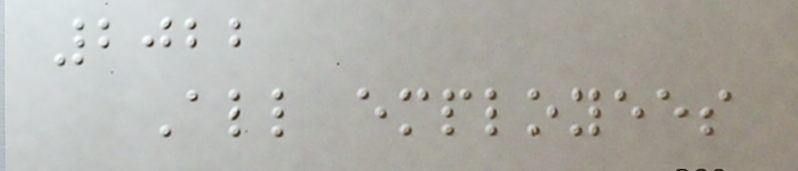2022
All employees
